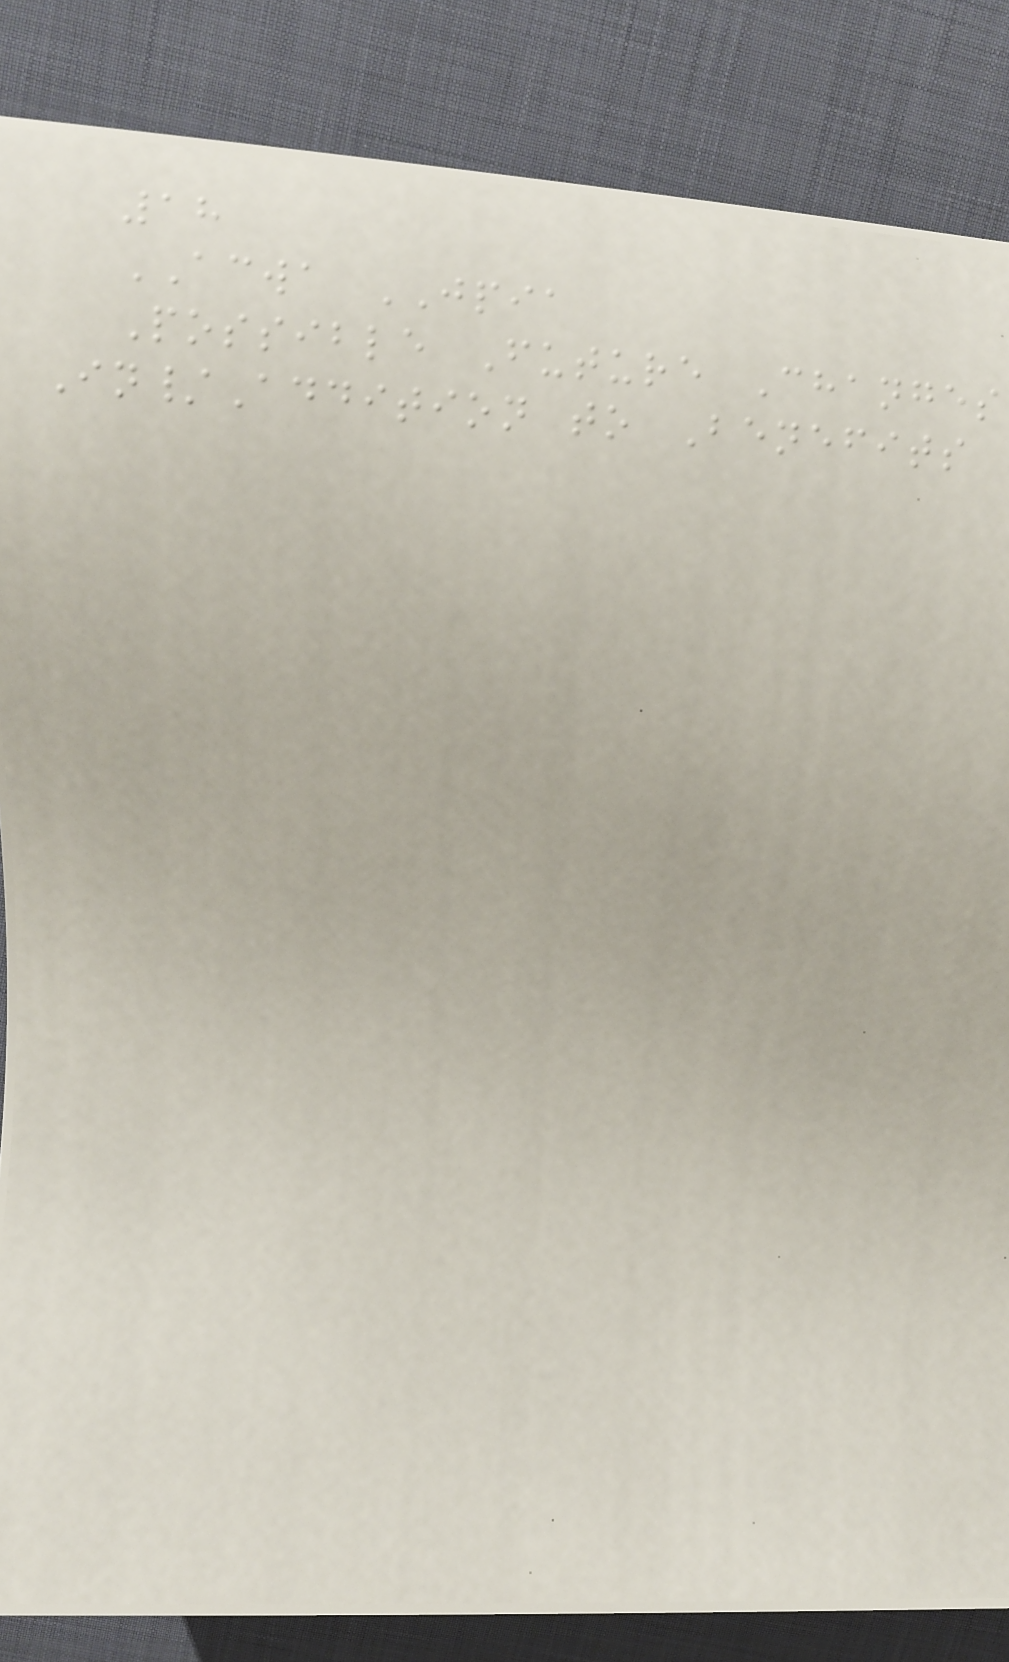18
ACWA JPIA
Possible Future Changes
In/Addition to Benefits
